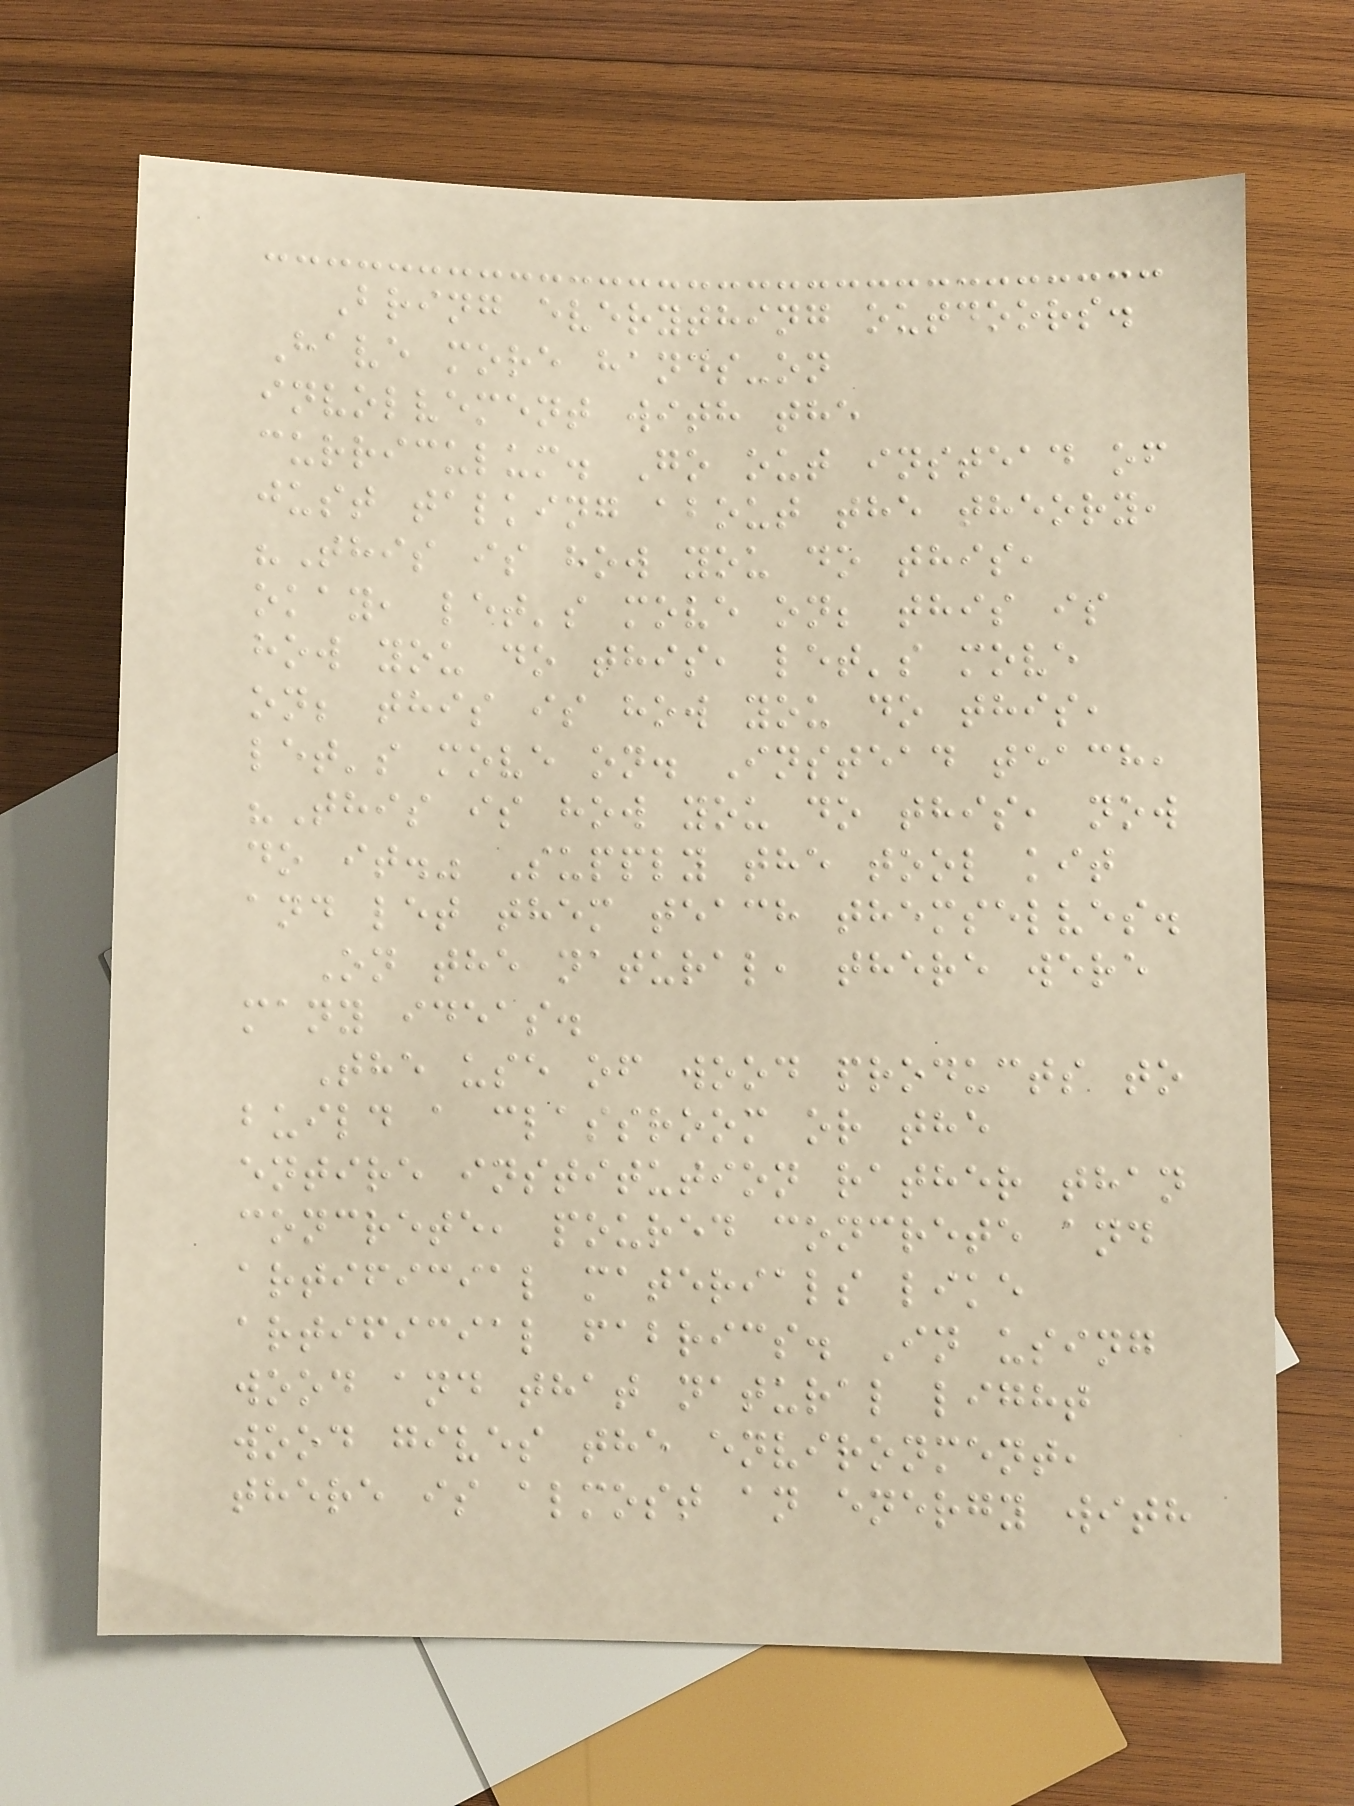Bring everything outdoors.
Have more hands-on
involvement with the
curriculum. Go out instead of
just talking about the theory,
"This is how you do this,
okay, let's move on; this is
how you do this, let's move
on; this is how you do this,
let's move on. Instead teach,
"This is how you do this, now
do it." Supply the tool kit
and let them teach themselves.
On the natural, there were
many ideas.
The use of wood products to
build a classroom or the
entire institution rather than
concrete, poured concrete and
artificial materials like
artificial fabrics. In using
wood and that natural light
wood gives the environment,
there is almost an energy with
